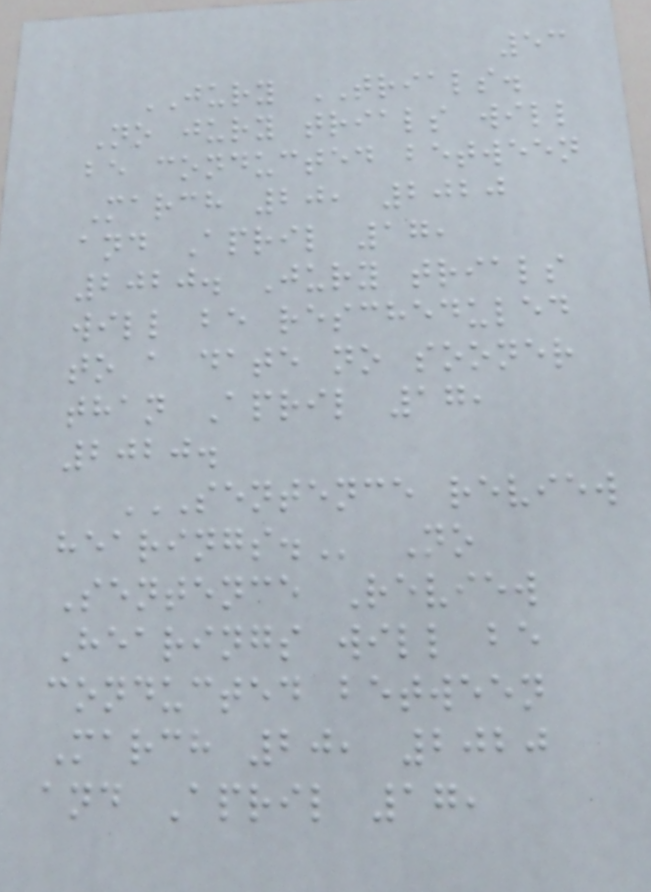53
JURY TRIALS.
No jury trials will
be conducted between
March 20, 2020
and April 17,
2020. Jury trials
will be rescheduled
to a date no sooner
than April 17,
2020.
SENTENCE REVIEW
HEARINGS. No
Sentence Review
Hearings will be
conducted between
March 20, 2020
and April 17,
